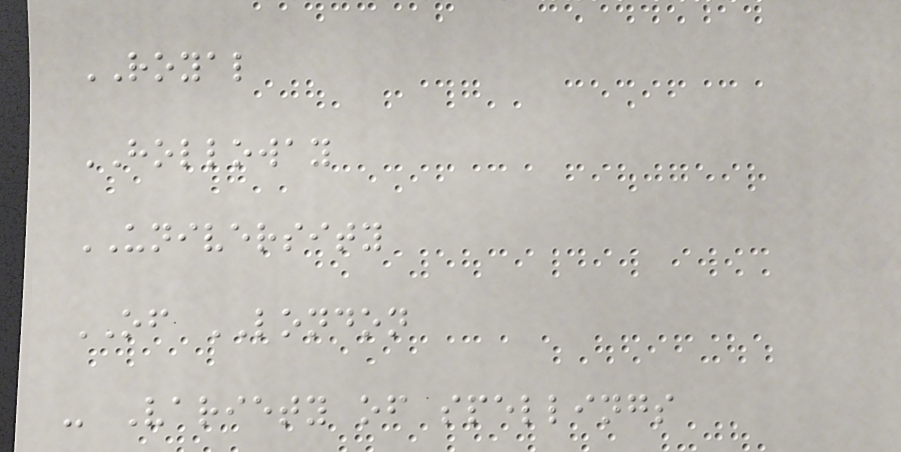ROYAL
HOLLOWAY
UNIVERSITY
OF LONDON
- Variety of spellings
